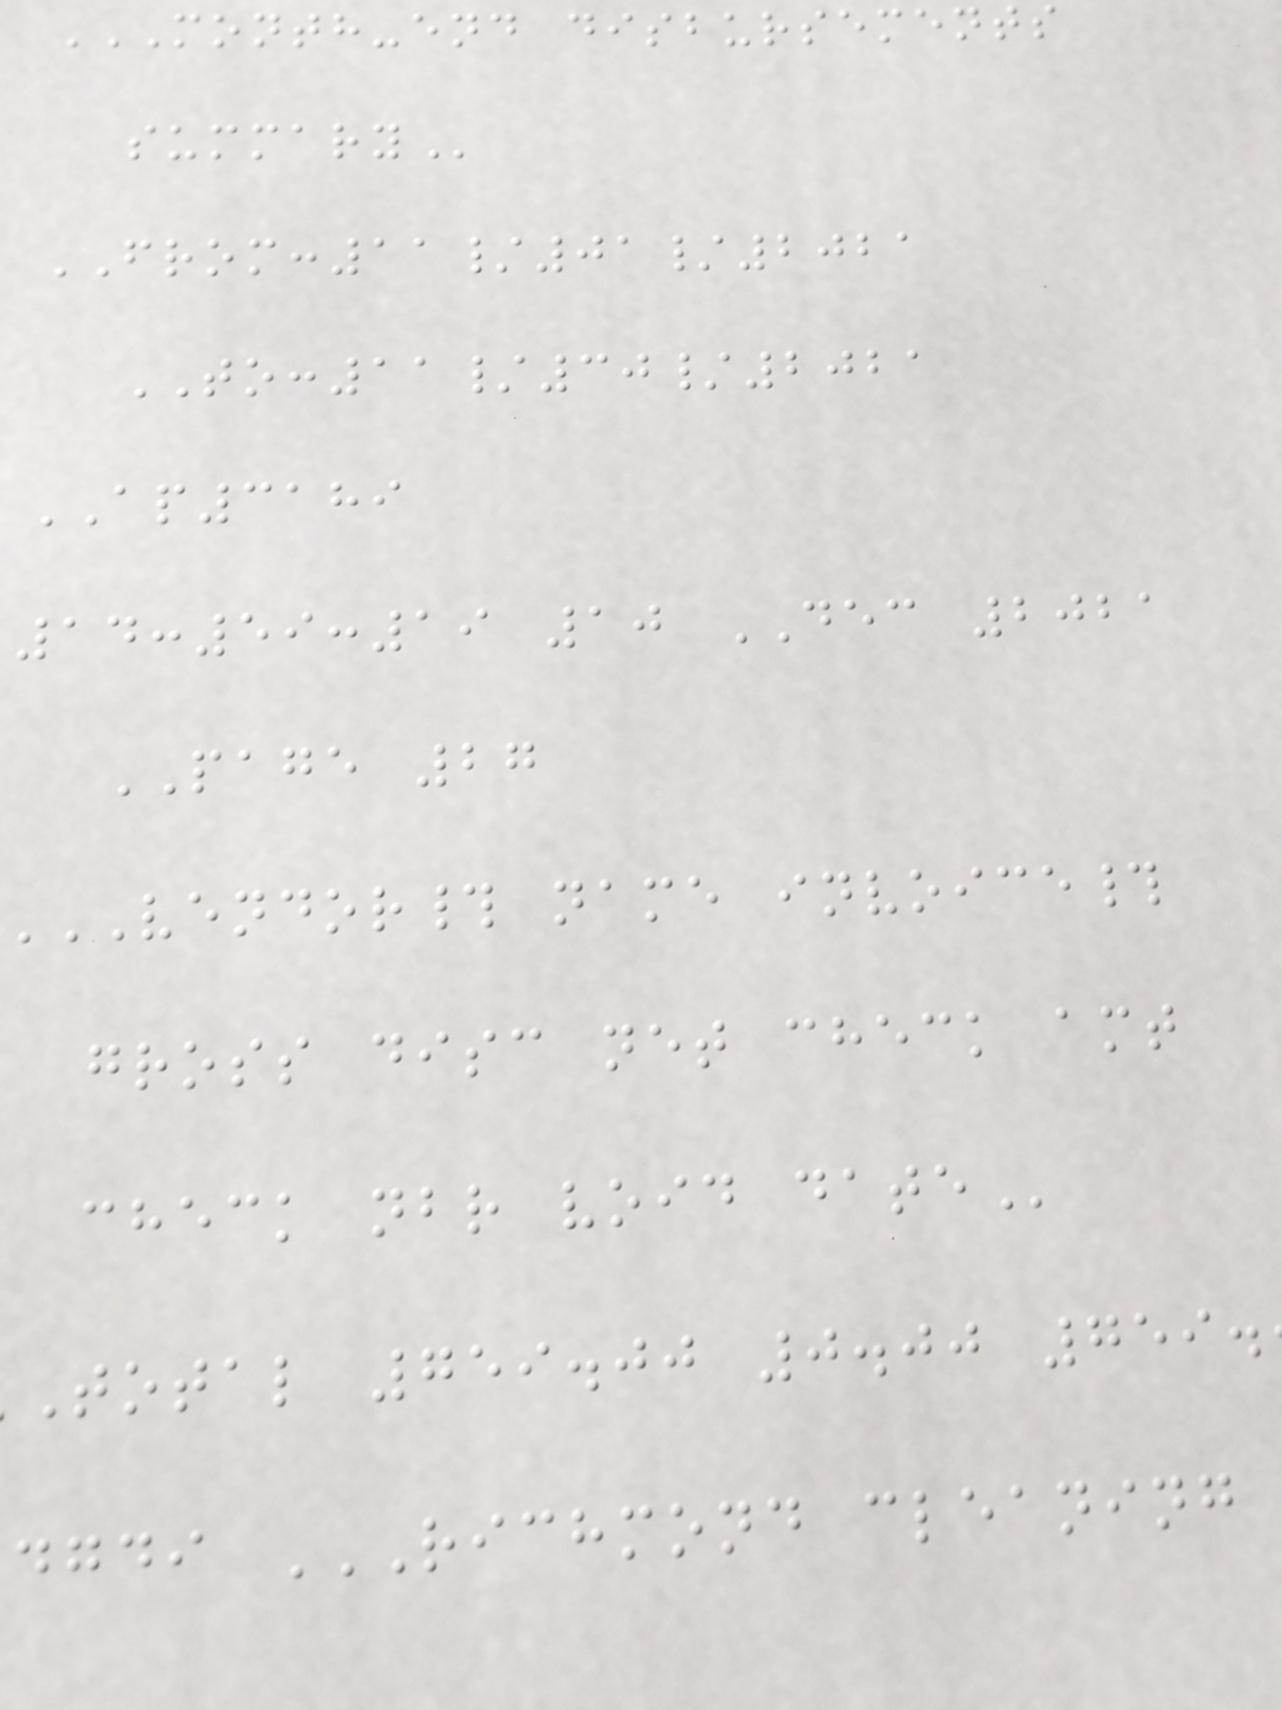MONTH-END DISBURSEMENTS
FROM:11/01/2021
TO:11/30/2021
AP3189
14:59:19 10 DEC 2021
PAGE 27
VENDOR# name invoice#
gross disc net check amt
check nbr void
total 759.00 0.00 759.
